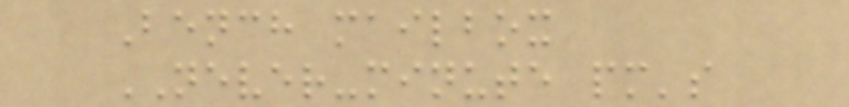Bench mailbox
NEVER-minute pm's
